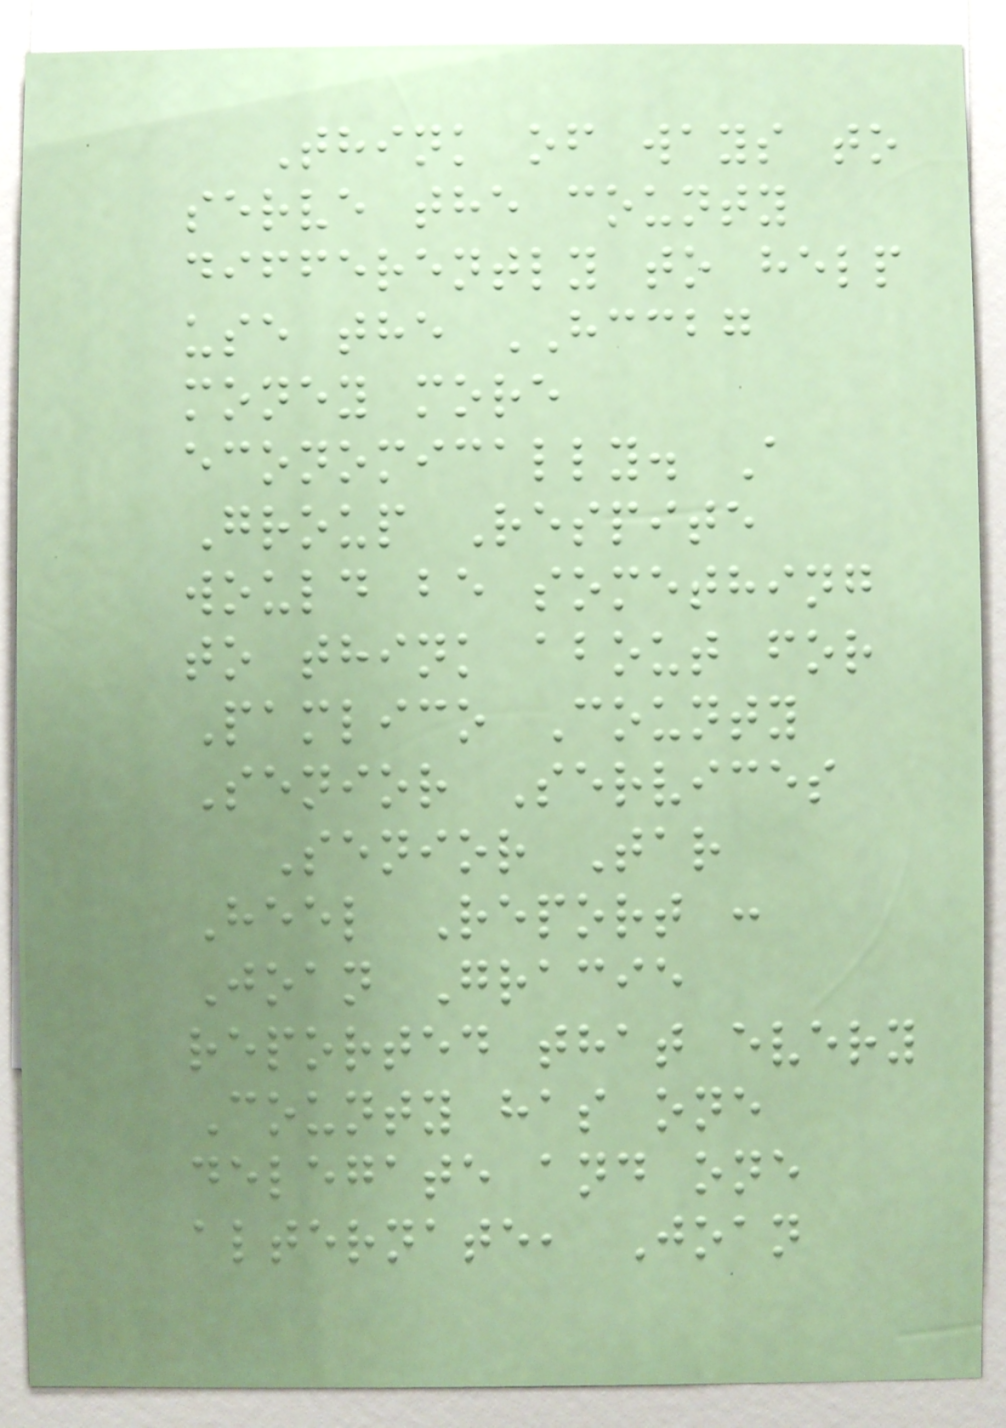Think of ways to
serve the county
differently to help
use the HCCBG
money more
economically. A
Group Respite
would be something
to think about for
Pamlico County
Senior Services
Senior Tar
Heel Report :
Joan Gracie
reported that every
County has one
delegate and one
alternate, Joan
